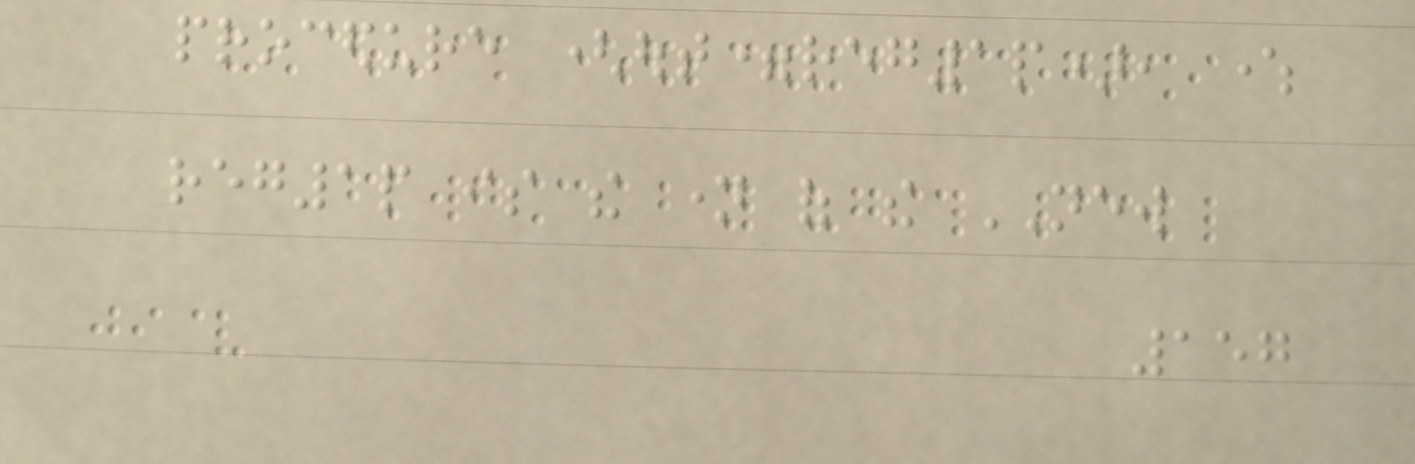procedure (out=reg1p), where
reg1p is the name of the NEW
157
